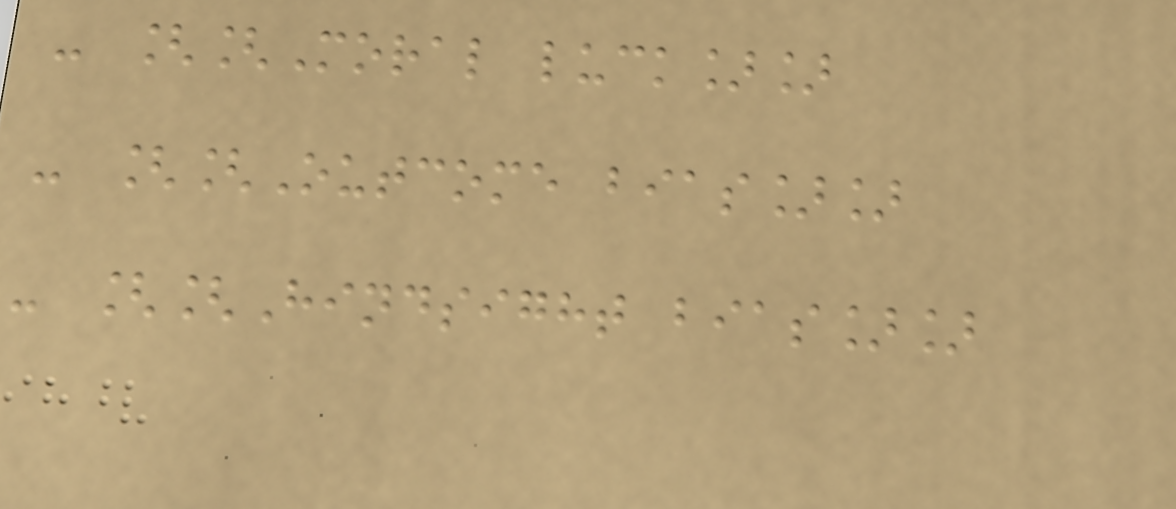- [[Moral luck]]
- [[Outcome bias]]
- [[Hindsight bias]]
